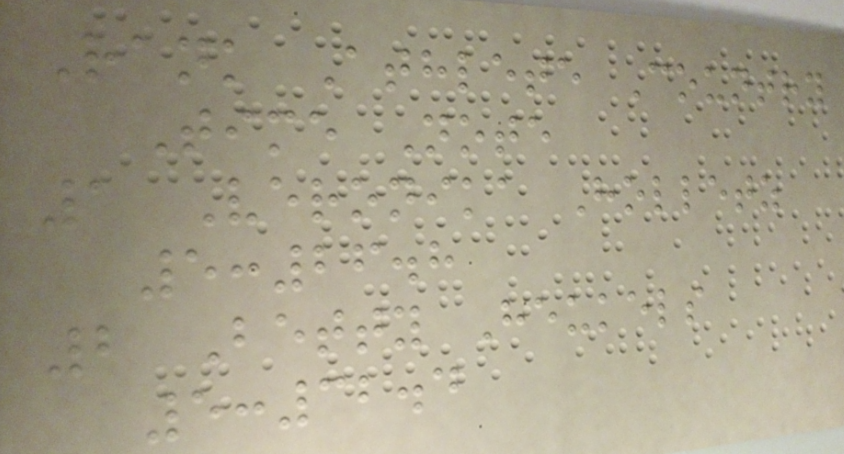Rank Athlete Country
Time Note
1 Veronika Holletz
5:26.8
2 Betty Heukels
5:32.4
